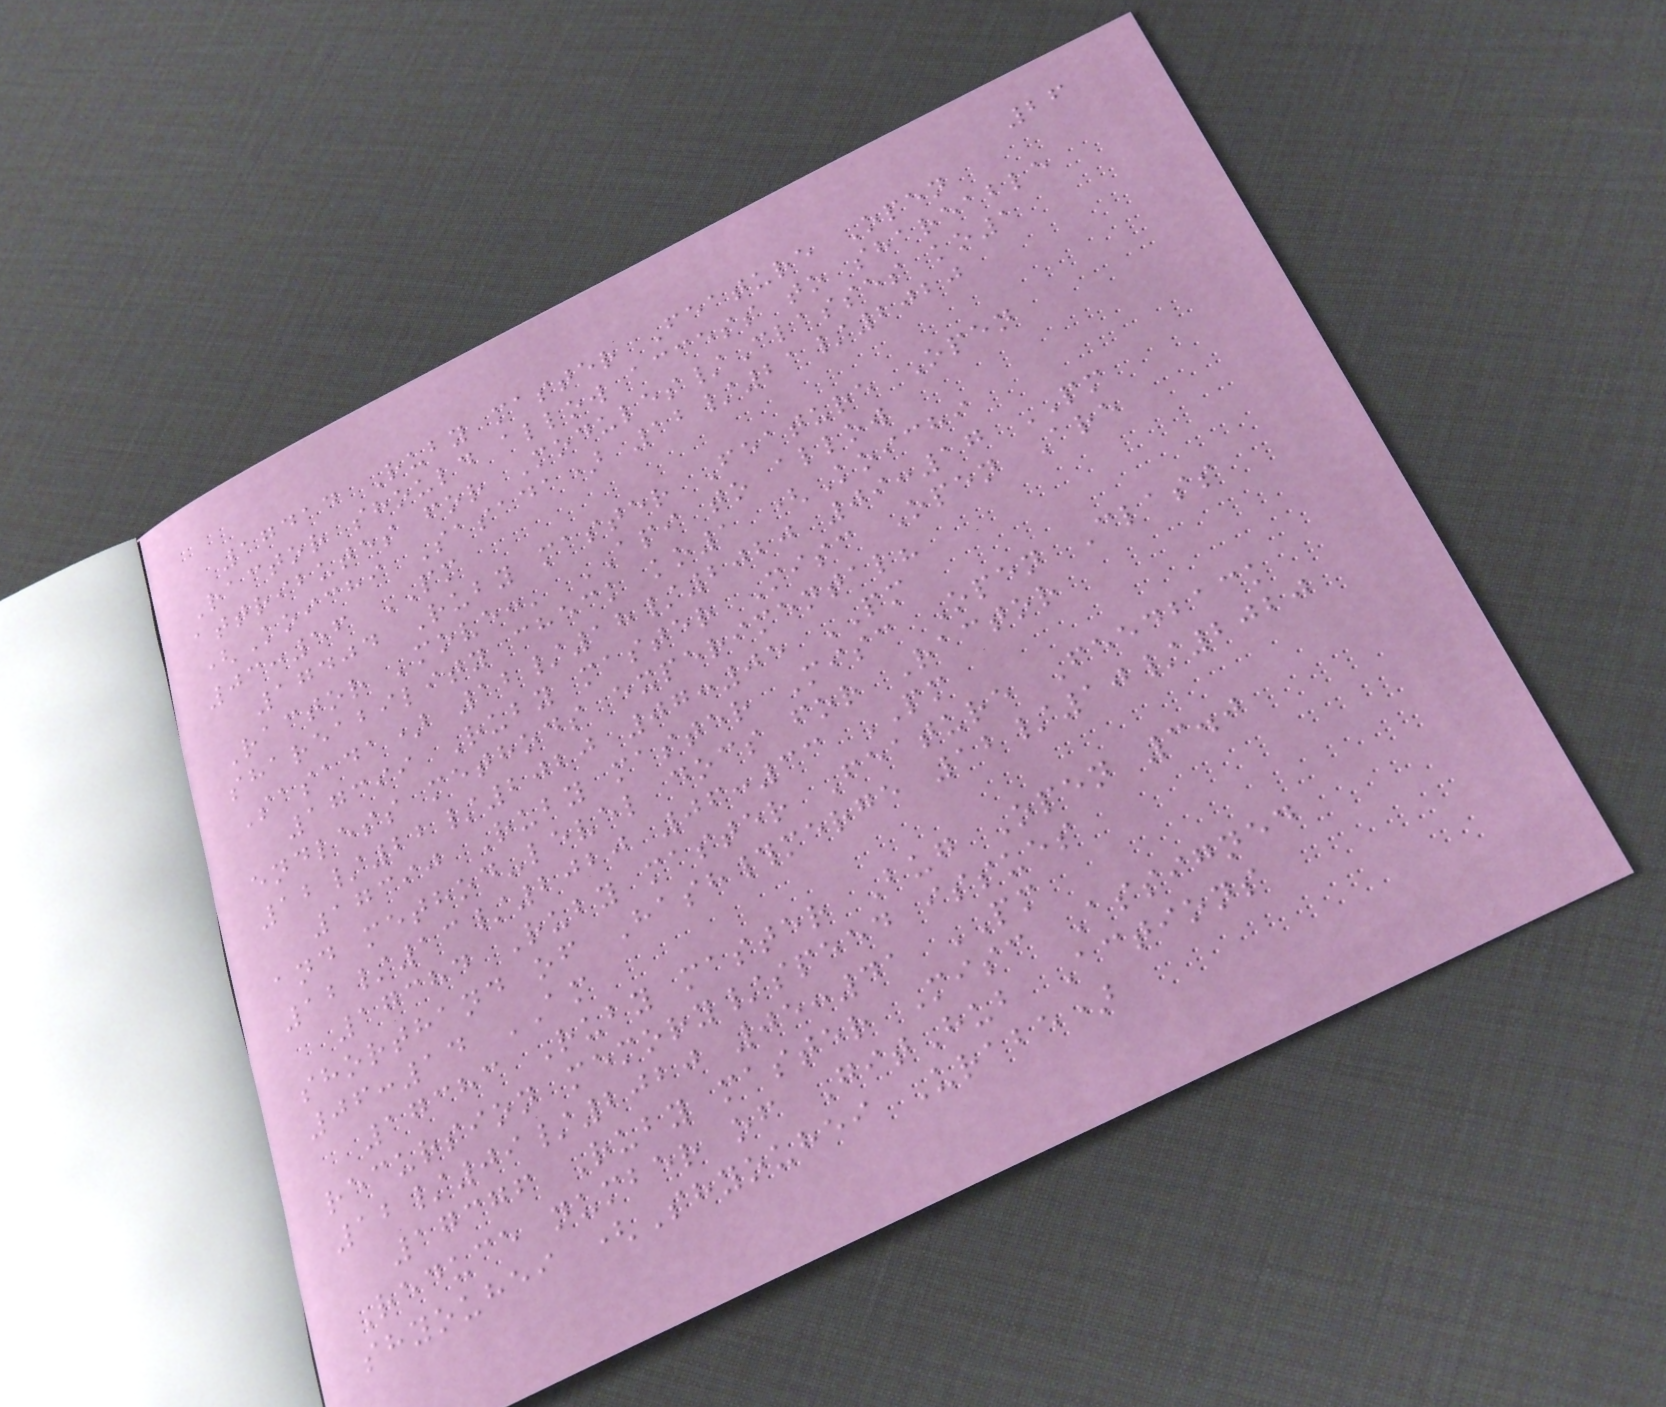26
17414 Ruby master Feature Open
Ractor should allow access to shareable
attributes for Modules/Classes ko1
(Koichi Sasada) 12/21/2020
03:56 PM
17404 Ruby master Feature Open
Ractor 'move:' API to allow
shareability check ko1 (Koichi
Sasada) 12/18/2020 09:17 PM
17399 Ruby master Misc Open Are
endless methods experimental?
12/22/2020 07:05 PM
17390 Ruby master Misc Open Class
and method-level docs for Ractor
12/13/2020 06:33 PM
17384 Ruby master Feature Feedback
shorthand of Hash#merge 12/10/2020
06:14 AM
17383 Ruby master Bug Open 3.0
recursion memory/speed issues
12/09/2020 05:41 PM
17376 Ruby master Misc Assigned
Reduce number of GitHub Actions
shyouhei (Shyouhei Urabe)
